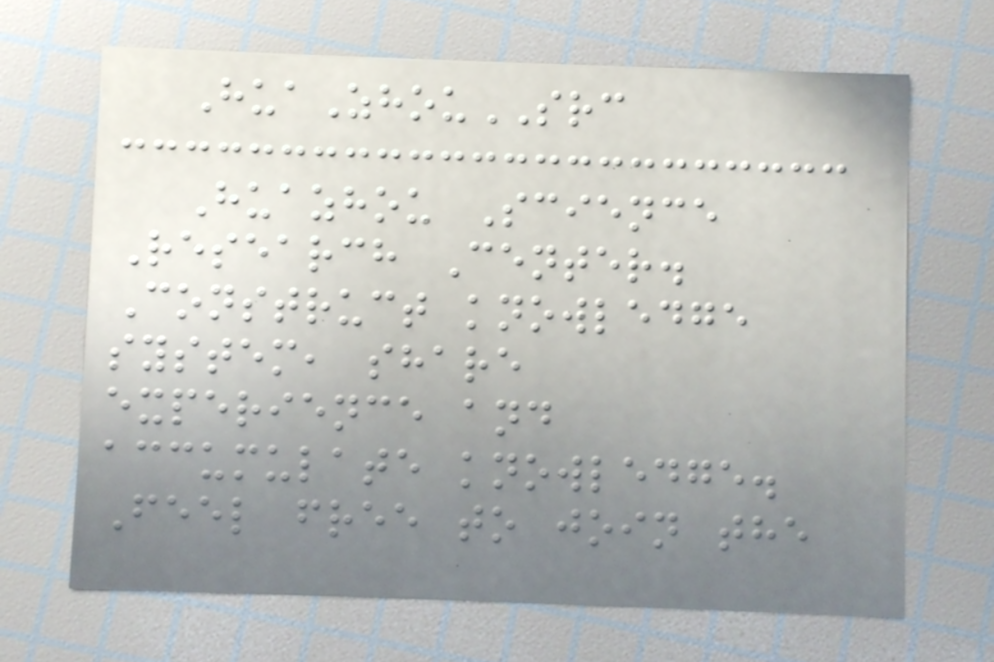HuaZhouSRC
Huazhou Science
Research Center.
Construct knowledge
system, share
experience and
accumulate knowledge.
Feel free to join the
